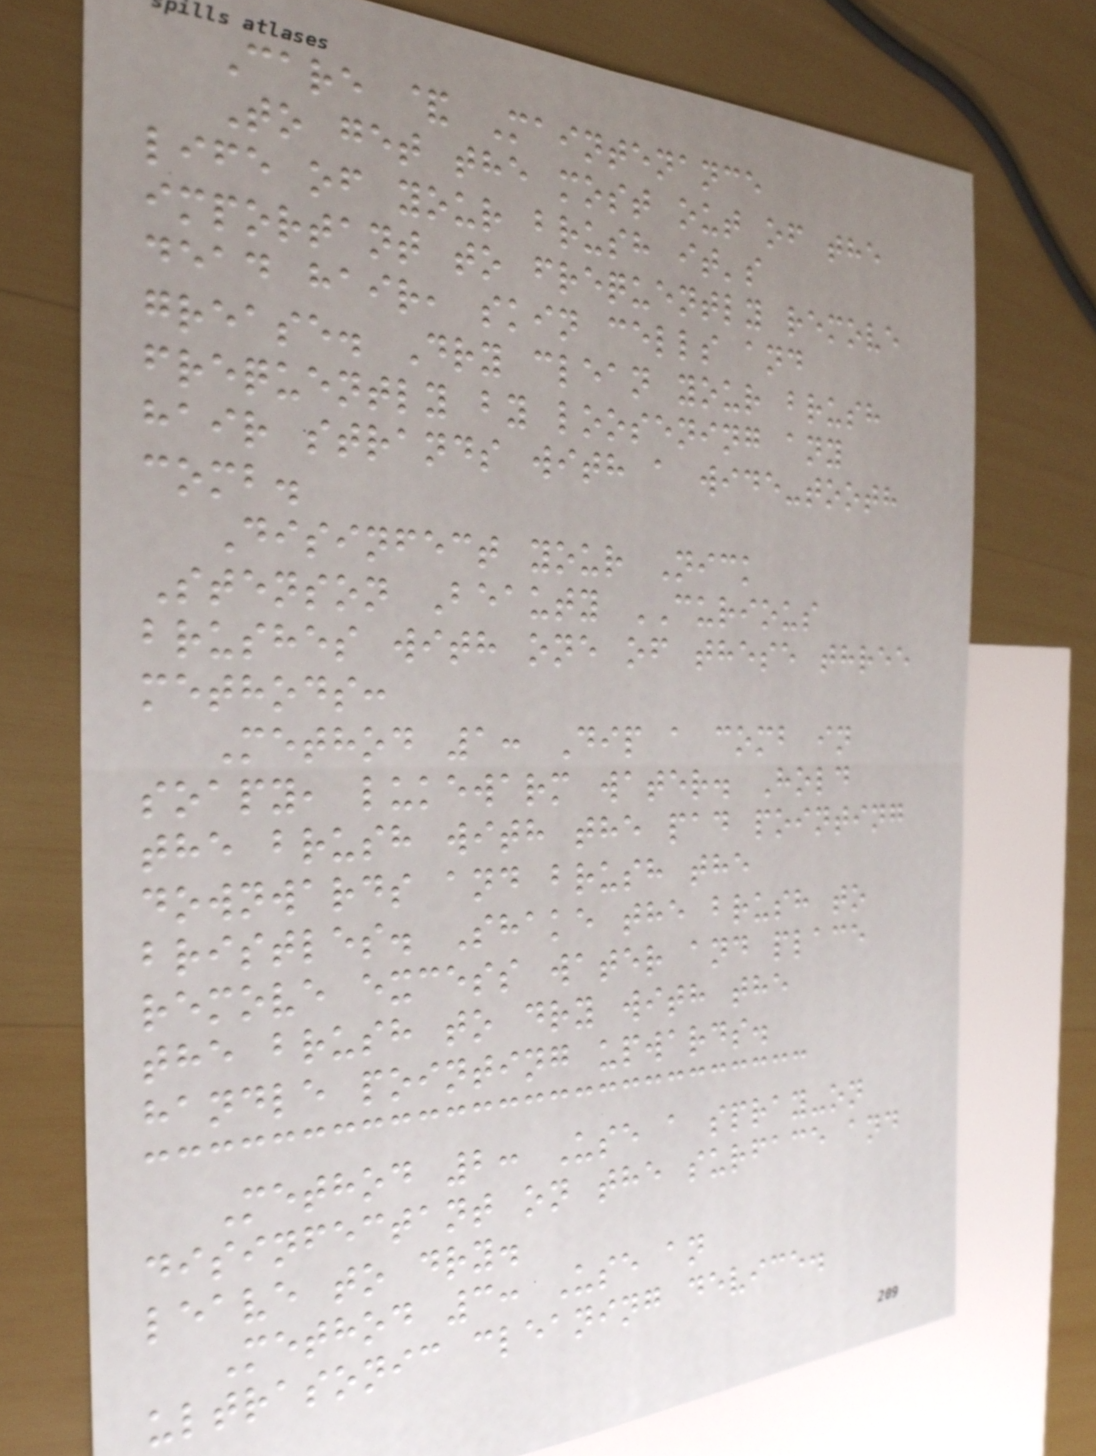Care & Maintenance
To get the most out of the
life of your brush it's
important to frequently remove
dead hair, skin cells and
grease. Dry clean your brush
frequently by loosening any
hair strands with a wide-tooth
comb.
Disinfect your Nick
Stenson Beauty CURIOUS
brushes with one of these three
methods:
Method 1: Dip a comb in
soapy, lukewarm water. Hold
the brush with the pad pointing
downwards and brush the
bristles. Shake the brush to
remove excess water and place
the brush to dry with the
handle pointing upwards.
Method 2: Use a spray-on
disinfectant on the surface and
leave to dry.
Method 3: Use an
ultrasonic cleaning device.
